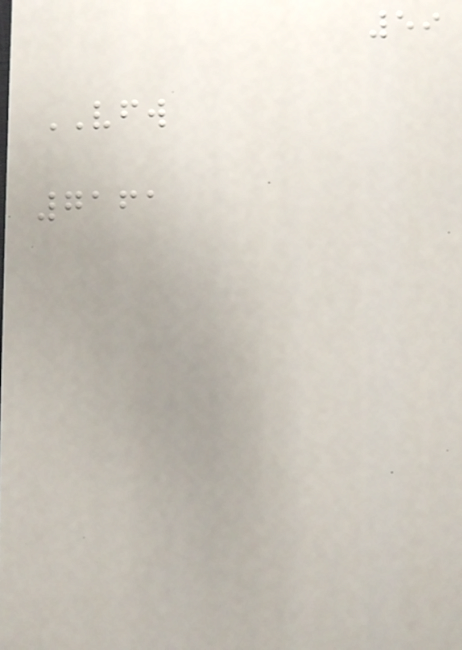59
VFW
7161
